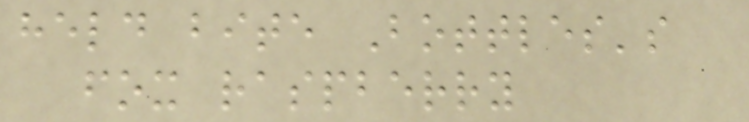held bite Bottles's
fox raspberry
